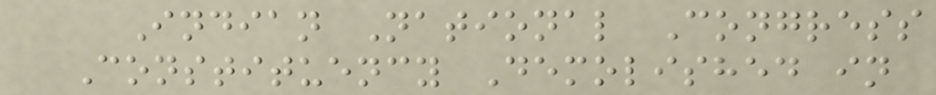Indian National Congress
Constituency Demolished in
